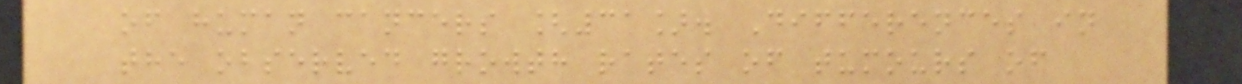of human cancers [31]. Differences in
the observed growth rates of tumours of
